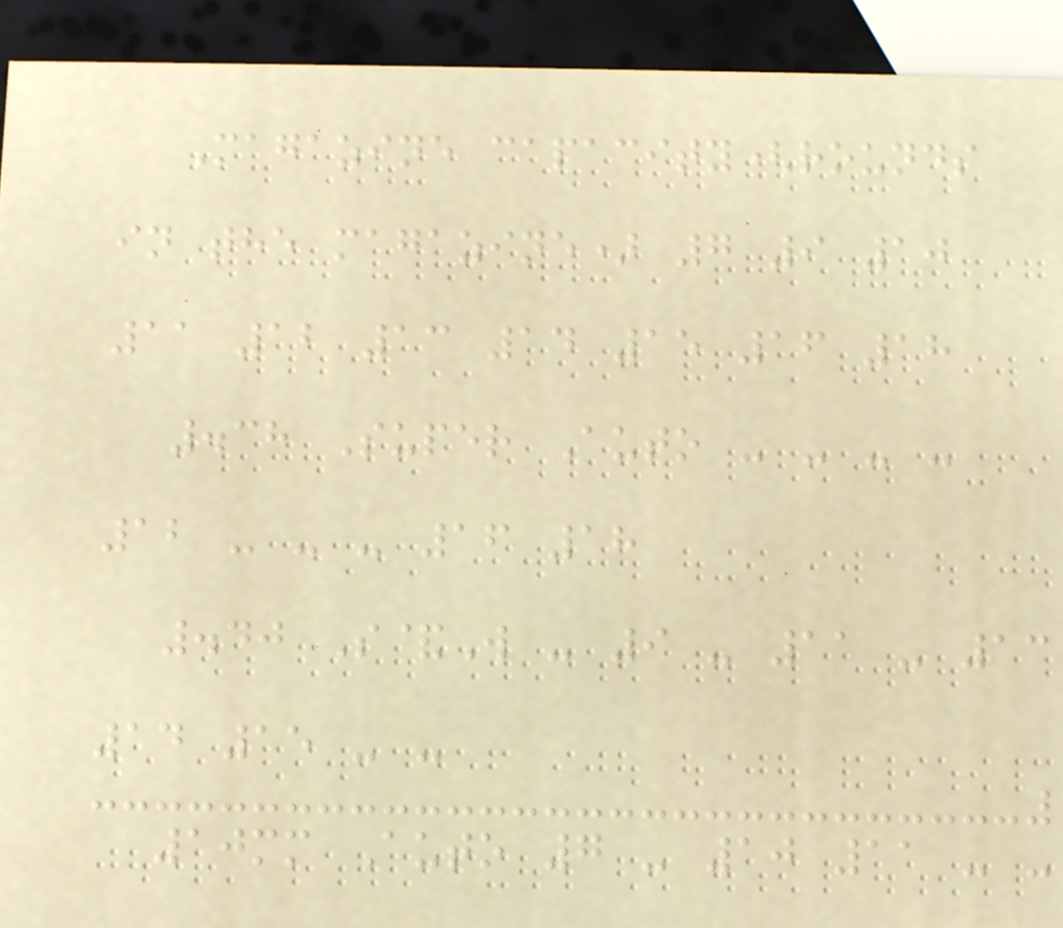Magazine capacity(rounds
in the magazine) 7 9 10
11 12 13 14 15 16 18
.38 Super Auto - - - -
12 - - - 16 18
.40 S&W - 9 - 11 - 13
14 15 - -
10mm Auto 7 - 10 11 - -
